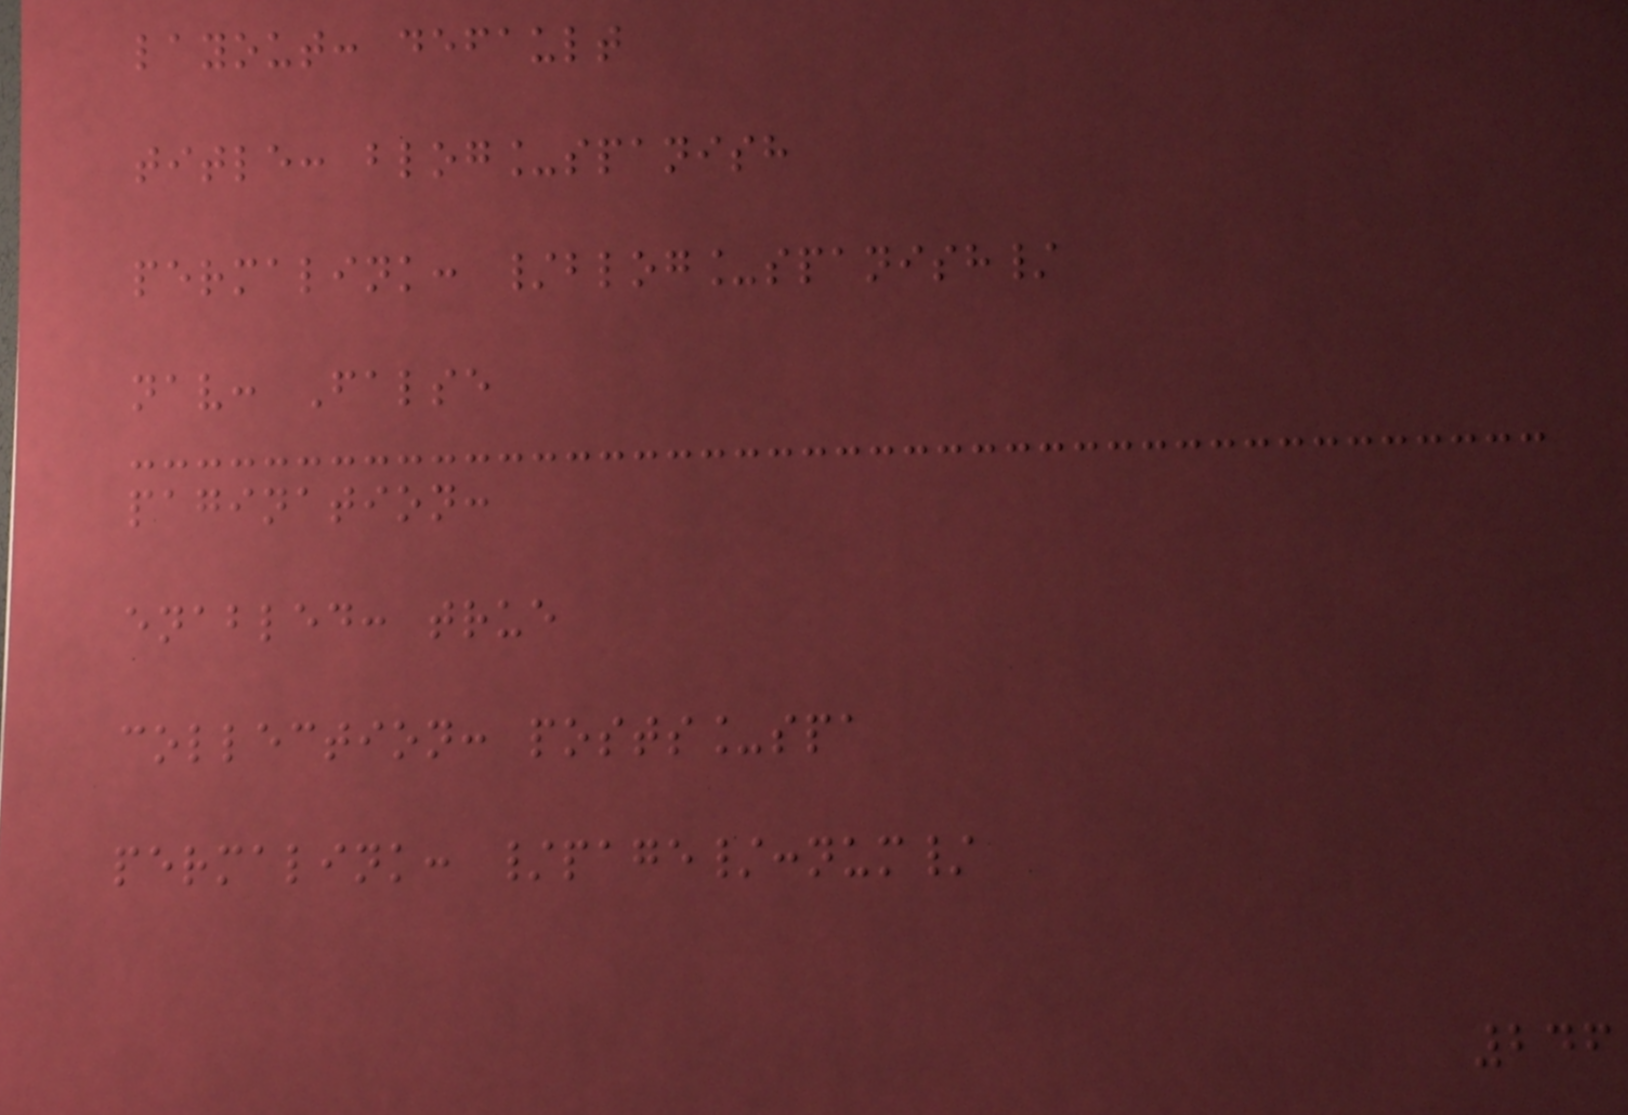layout: default
title: blog_spanish
permalink: /blog_spanish/
nav: False
pagination:
enabled: true
collection: posts_spa
permalink: /page/:num/
246
